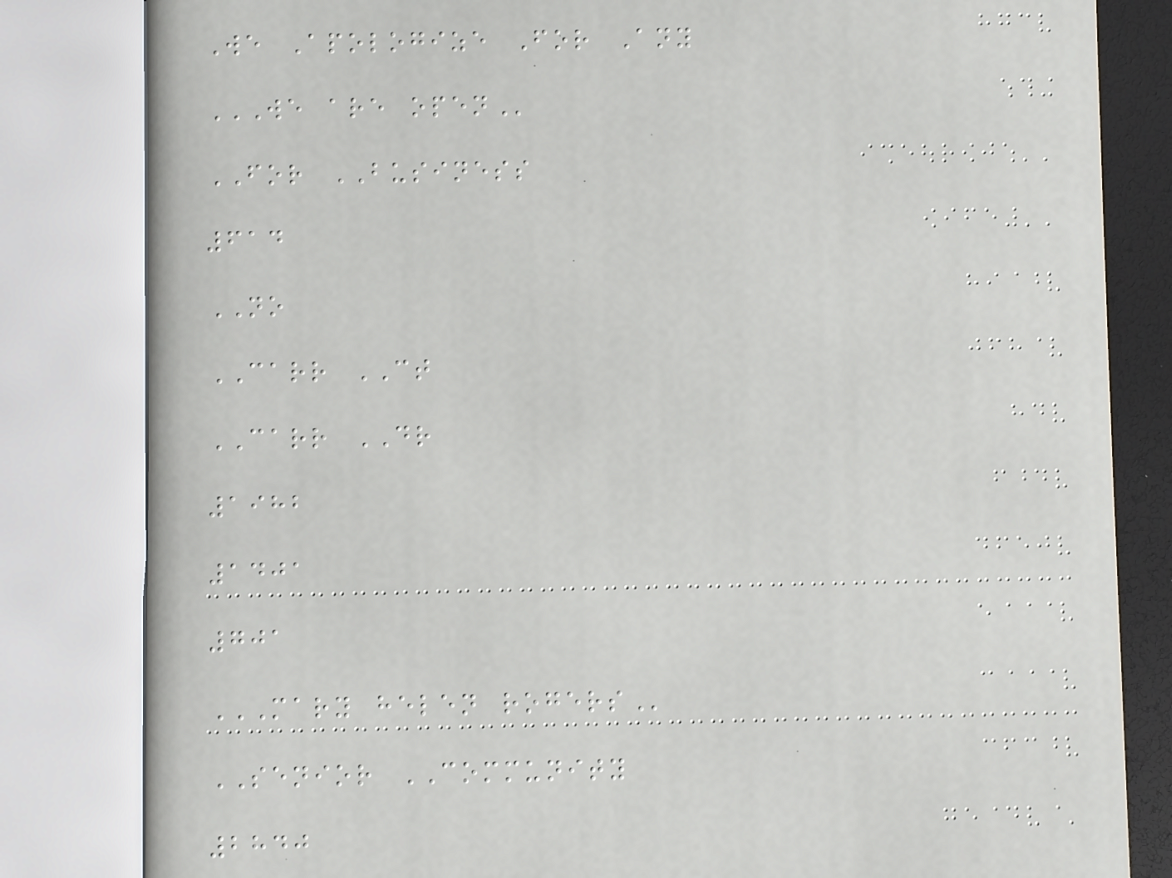We Apologize For Any
WE ARE OPEN
FOR BUSINESS
614
NO
CARR CT
CARR DR
1982
1401
701
MARY HELEN ROGERS
SENIOR COMMUNITY
2840
